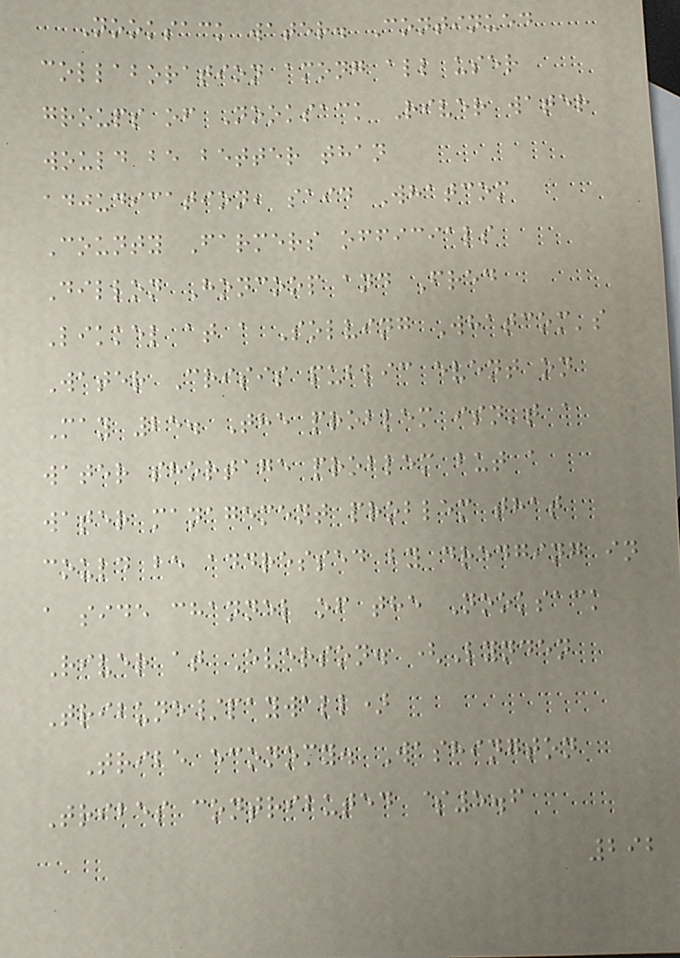Nooksack water. Continued
collaboration among all user
groups of Nooksack River water
would be better than
adjudication, said Whatcom
County Farmers officials
Dillon Honcoop and Fred
Likkel at a Solving Whatcom's
Water Crisis public event on
May 25. The problem isn't a
water shortage problem but a
water management problem that
could be addressed by dredging in
a side channel of the Nooksack
River at Everson. (Lynden
Tribune/paywall)
Tribe economy. Washington
Tribes contributed $5.6
292
